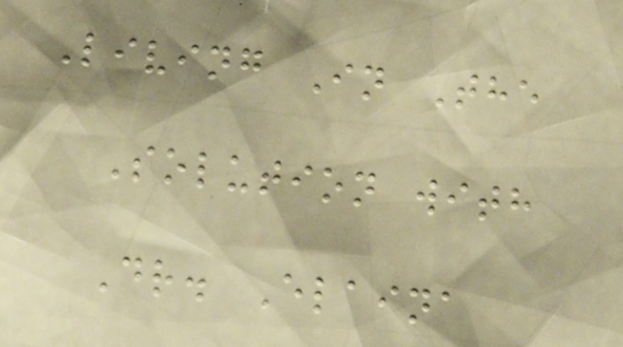Living In The
Solution with
Dr. Elaina
